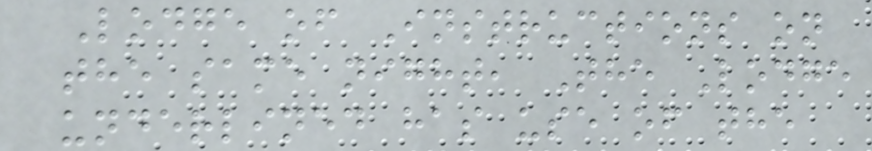Lodge of Instructions on
the same night, The Lodge
underlined has use of the
